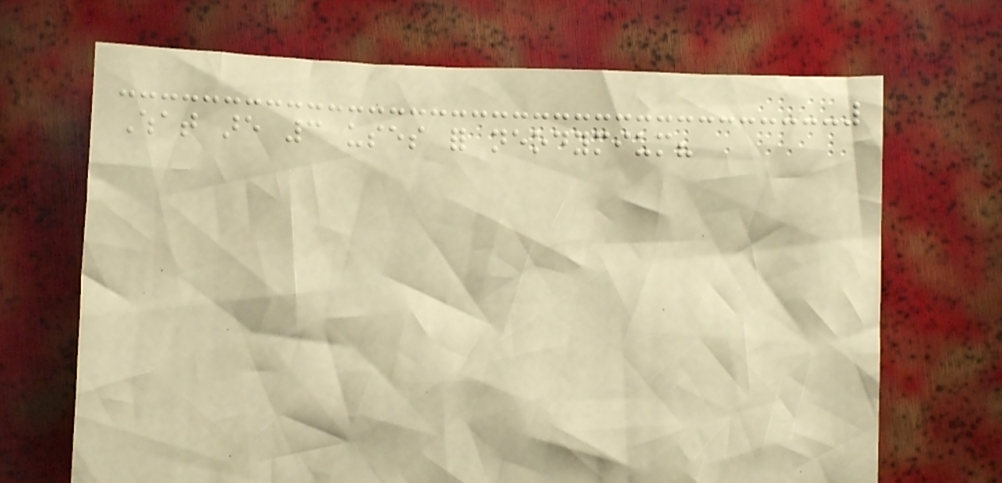What are 3 uses for neodymium?
